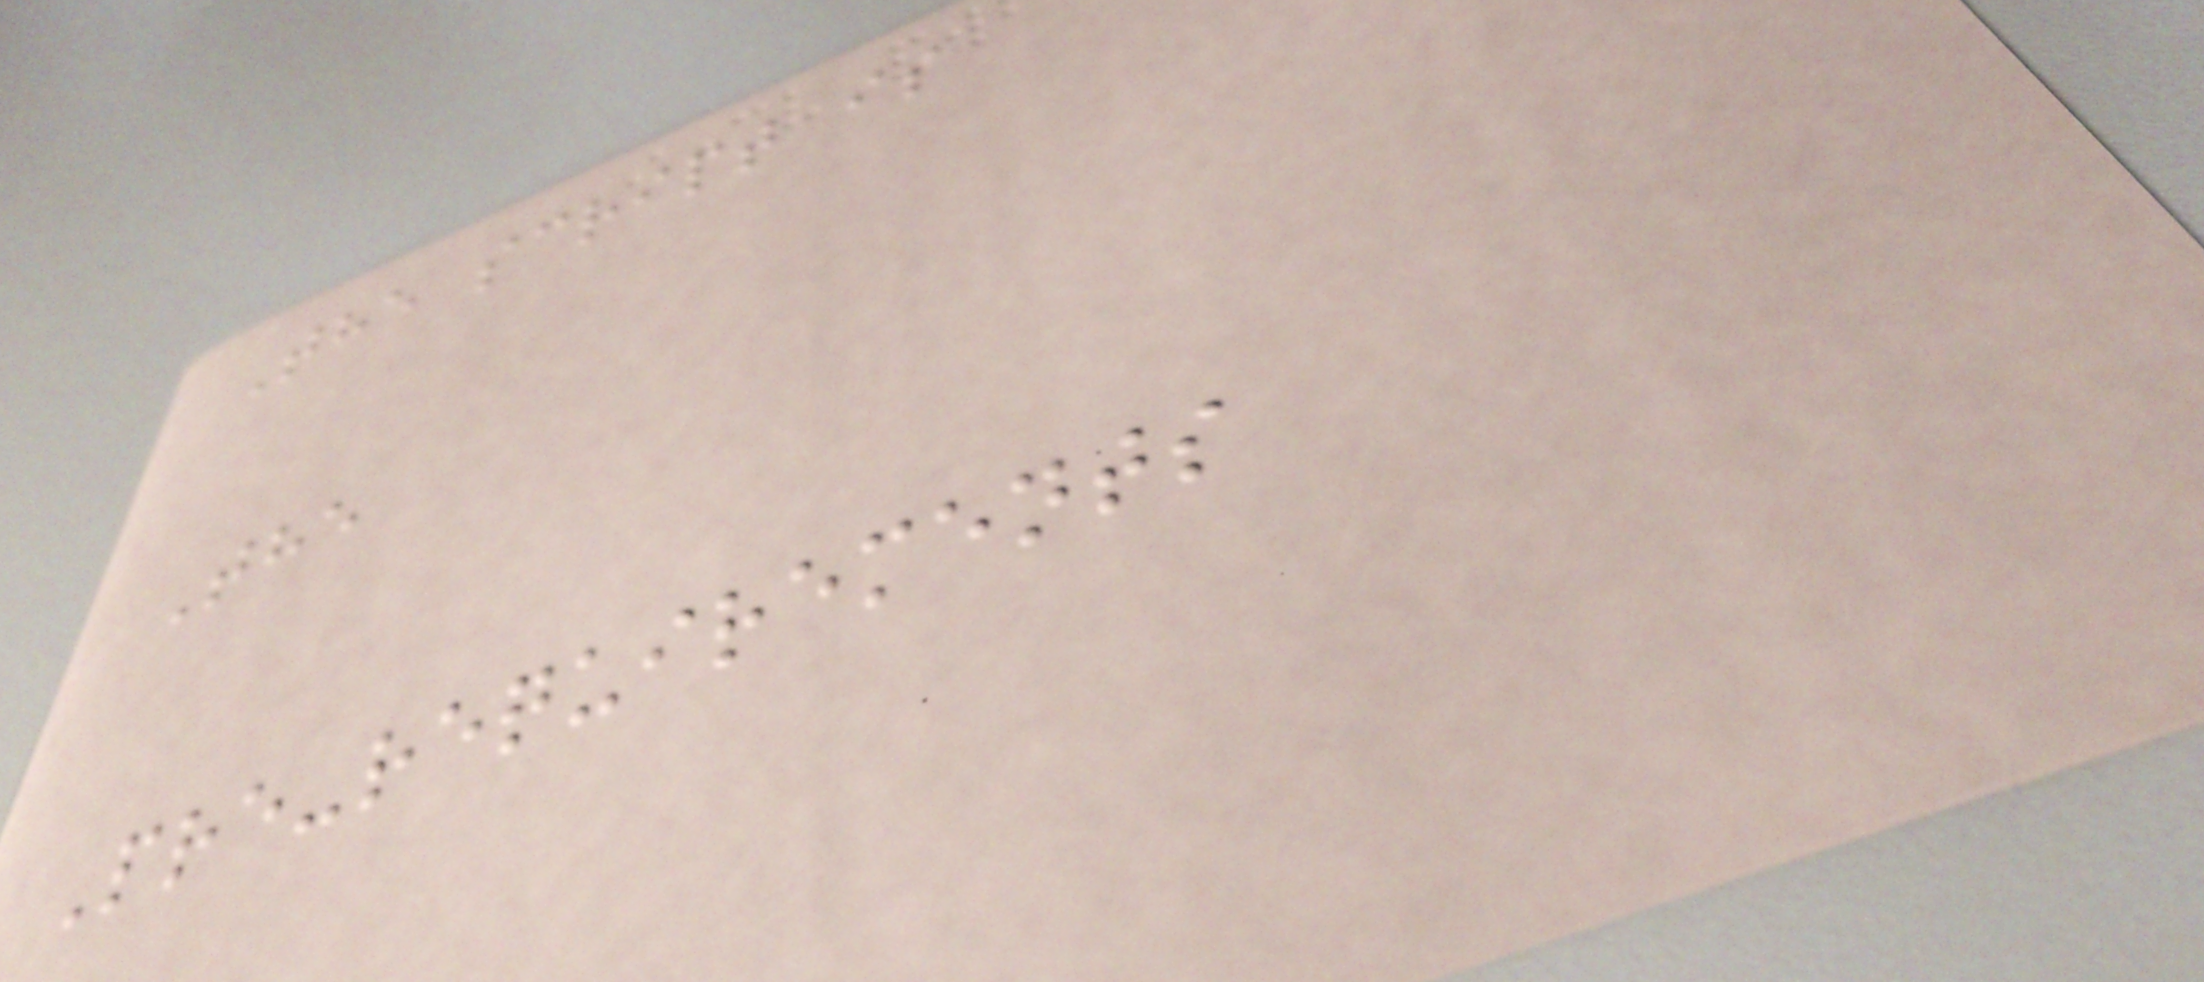The script is
The
Pre-requirements
